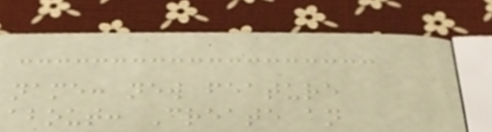name: new feature
about: Create an
